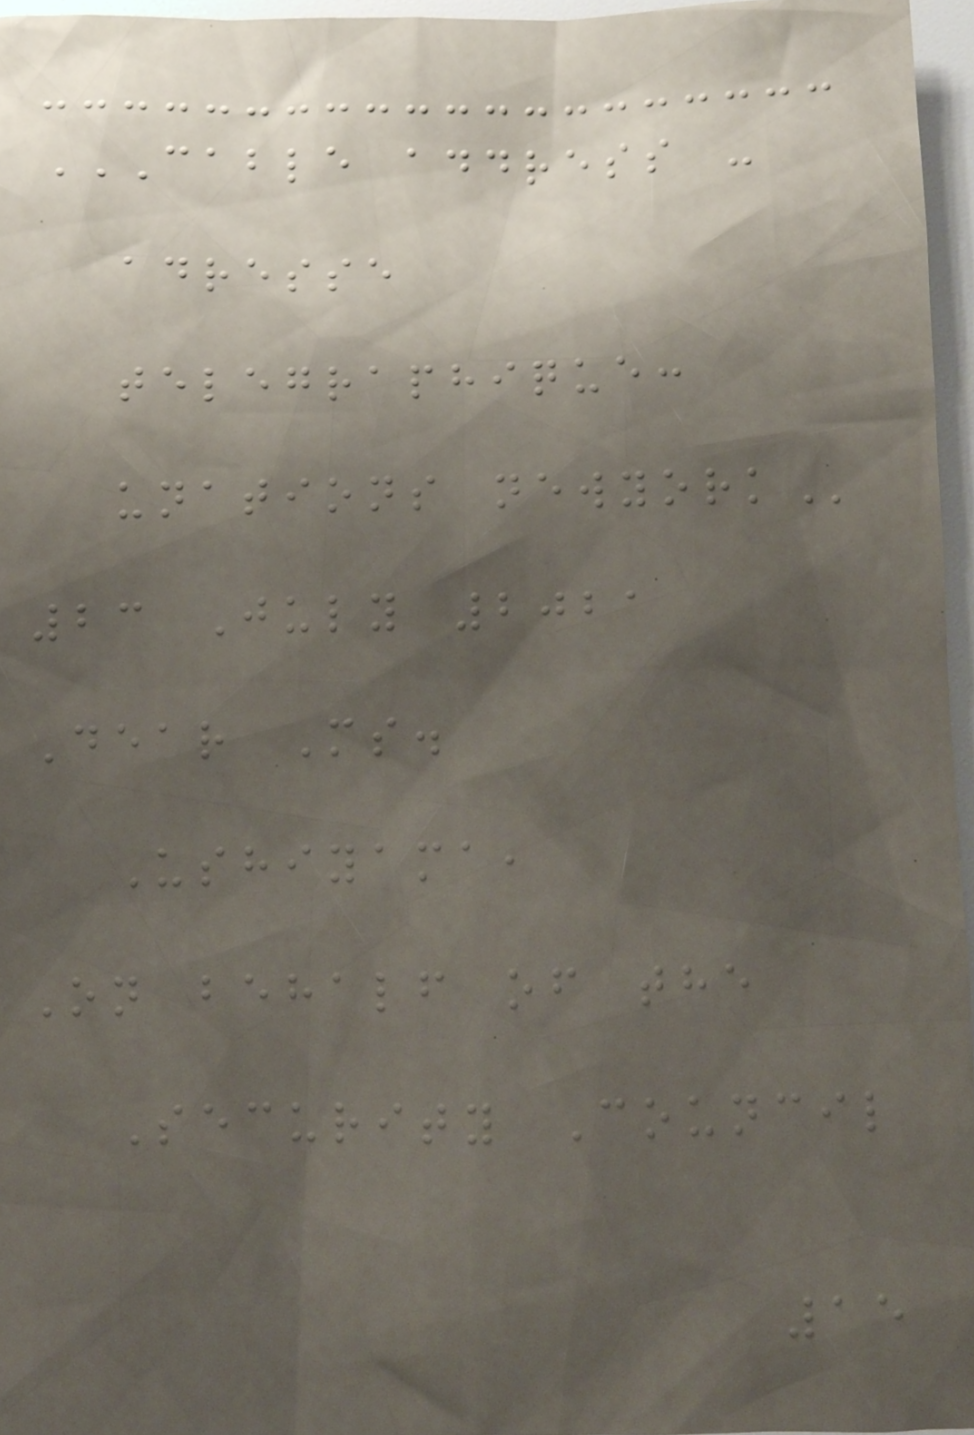CABLE ADDRESS -
ADRESSE
TELEGRAPHIQUE:
UNATIONS NEWYORK
23 July 2021
Dear Ms.
Ushiyama,
On behalf of the
Security Council
15
